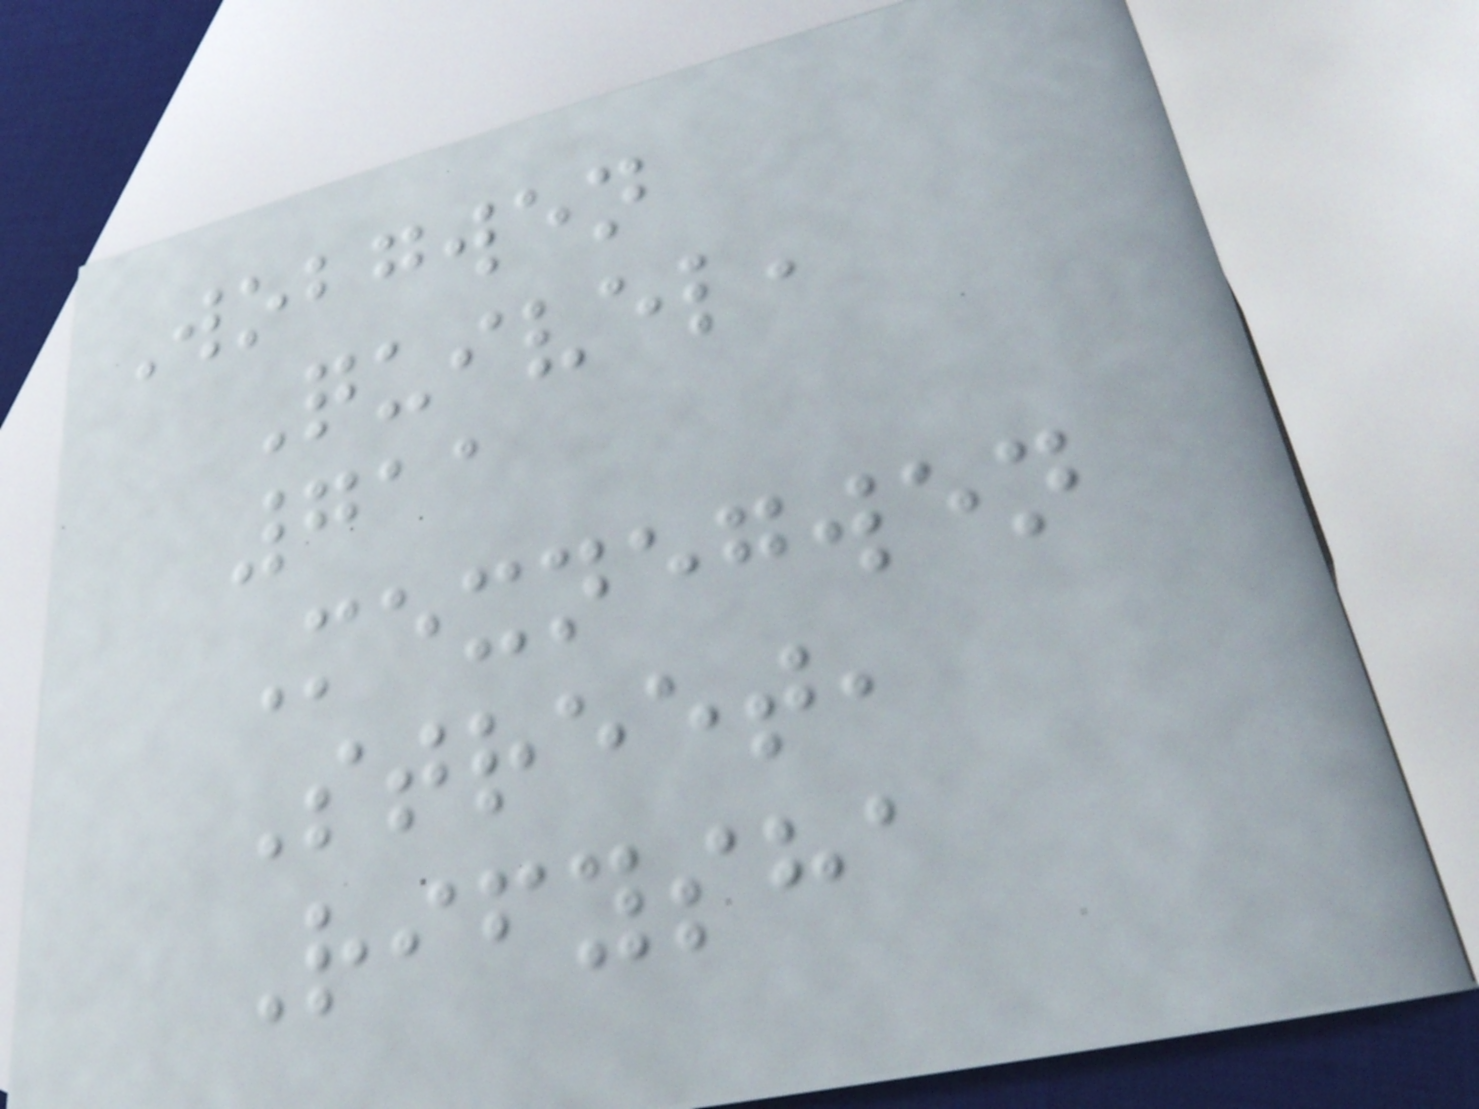Wobgwen
Quivel,
711
Mexnegwen
Street,
Rifysha
